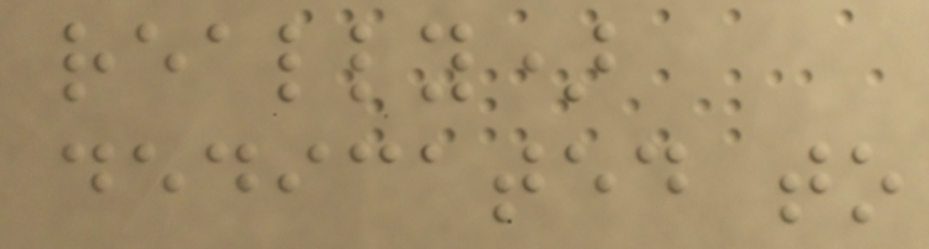really)
dedicated to
